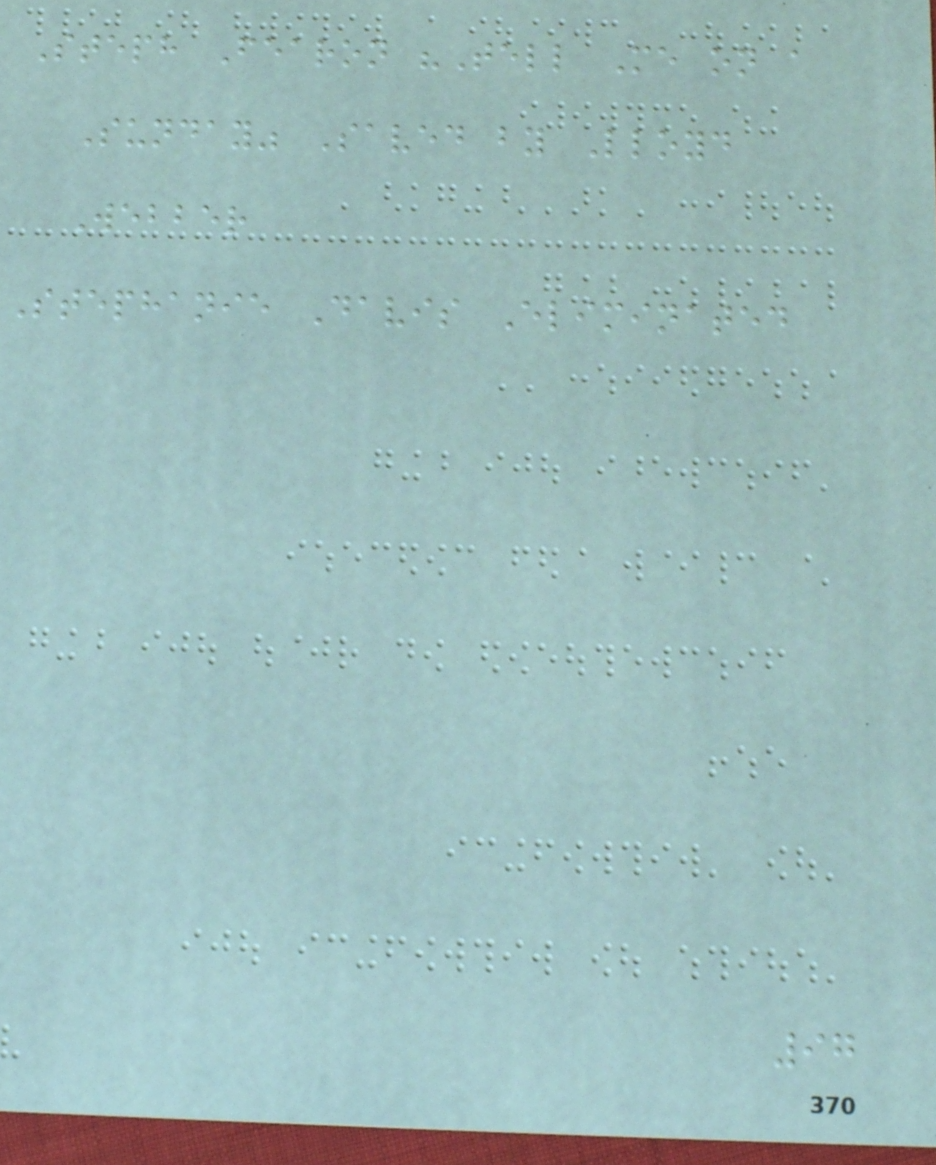Steph Fearon "Tell Me on a
Sunday" Saved by Lloyd
Webber
Stephanie Davis Eliminated
97
